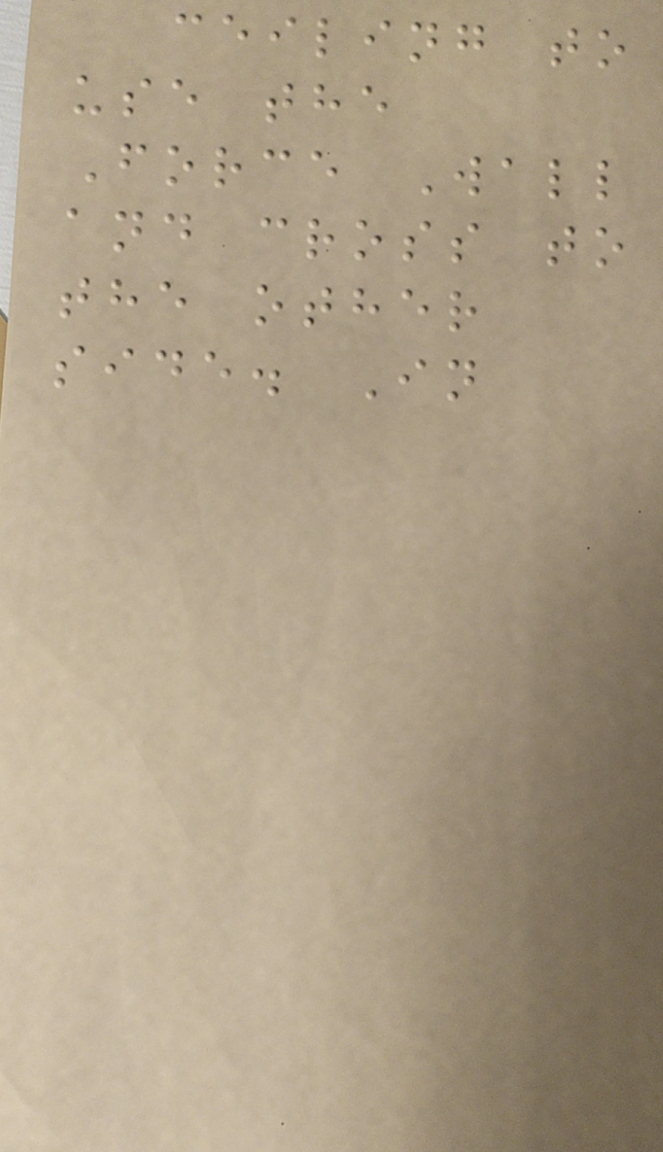ceiling to
use the
Force Wall
and cross to
the other
side. In
